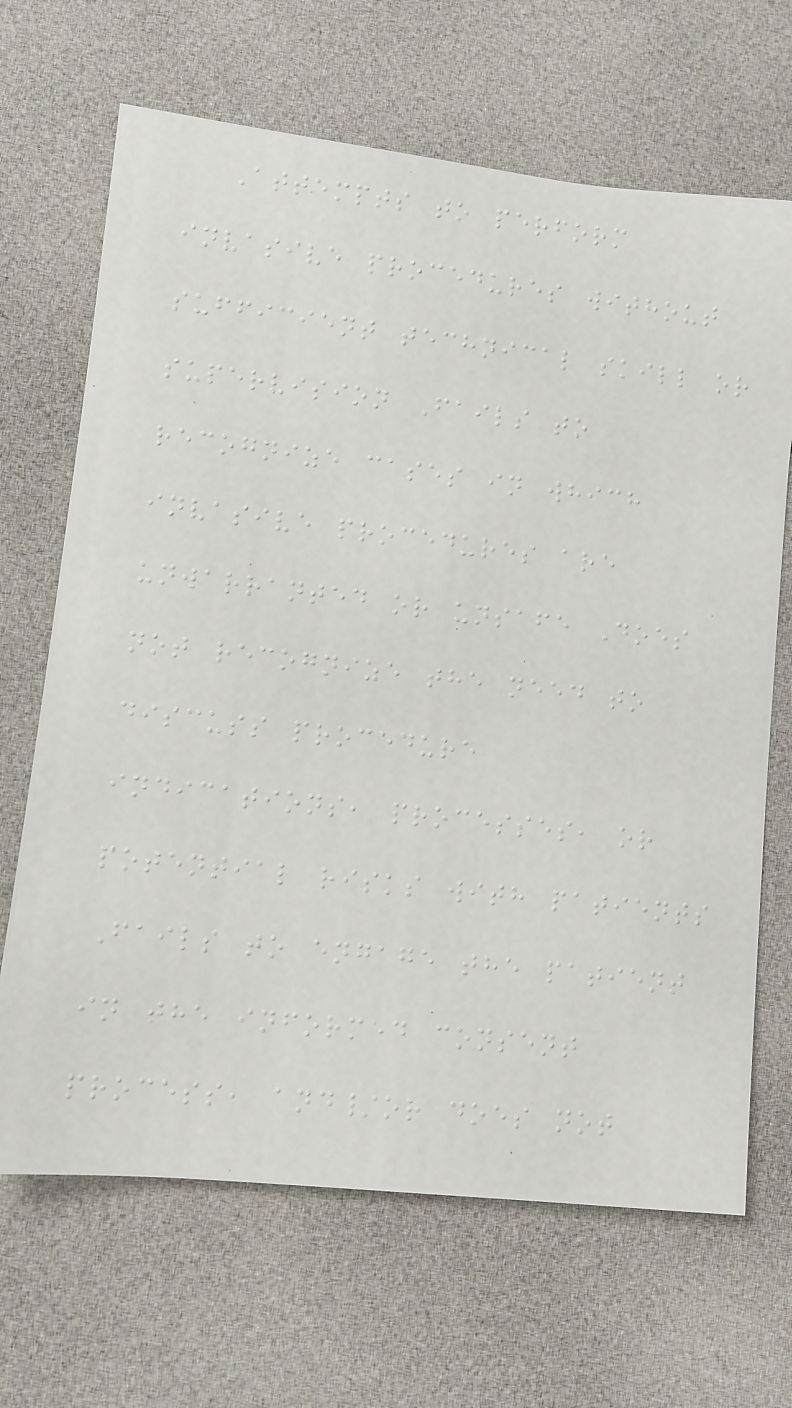Attempts to perform
invasive procedures without
sufficient technical skill or
supervision Fails to
recognize cases in which
invasive procedures are
unwarranted or unsafe Does
not recognize the need to
discuss procedure
indications, processes, or
potential risks with patients
Fails to engage the patient
in the informed consent
process, and/or does not
